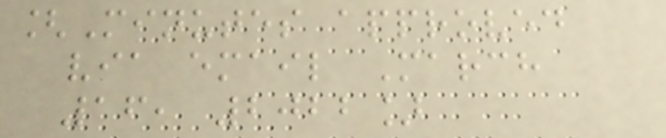[Minutes approved
via email March
16, 2022]
